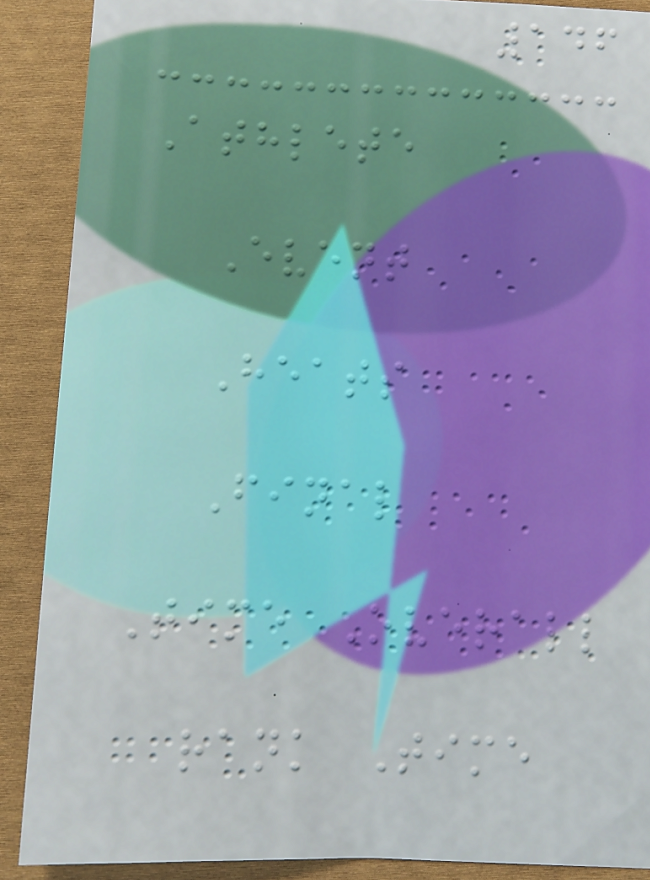146
Athlete
Event
Heats
Final
Time Overall
rank Time
